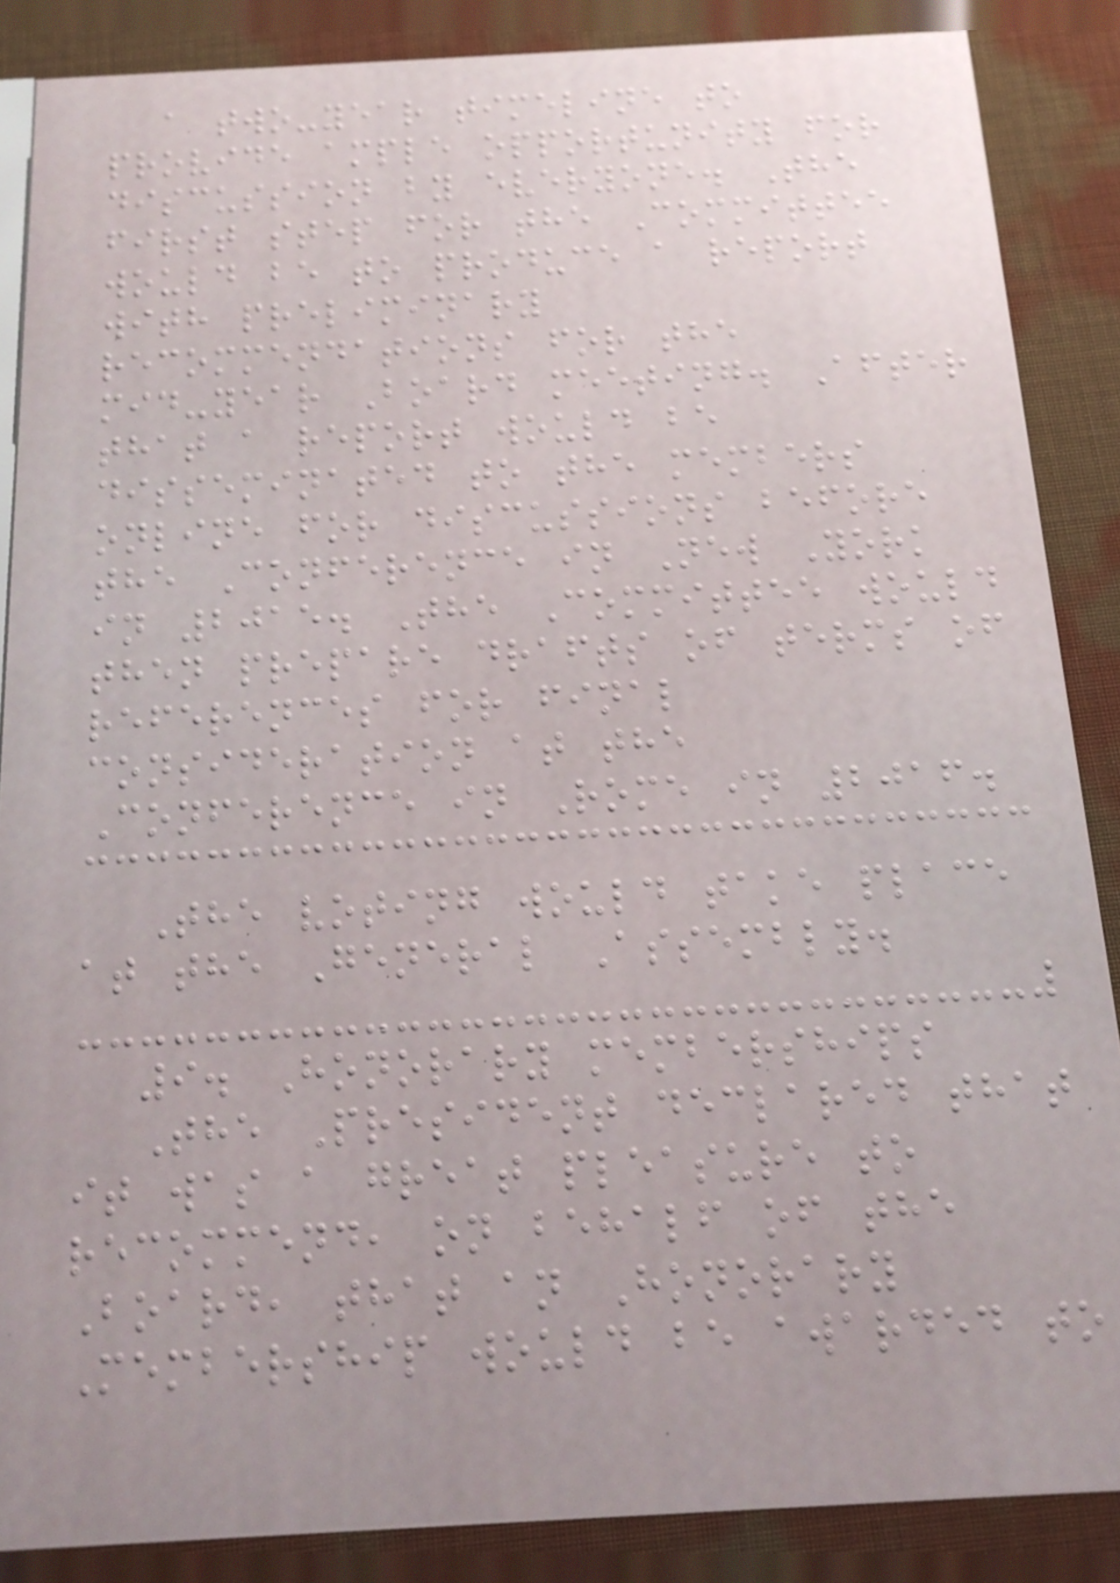a two-year timeline to
provide ample opportunity for
discussion by everyone. The
first step for the Committee
would be to produce a report
with preliminary
recommendations for the
mid-year Board meeting. After
that a report would be
disseminated to the members
online for discussions before
the Conference in New York
in 2015. The Committee would
then prepare drafts of terms of
references for final
consideration at the
Conference in Rome in 2016.
The voting would take place
at the General Assembly.
9. Honorary memberships
The President declared that
it was a great pleasure to
recommend, on behalf of the
Board, that an Honorary
Membership would be awarded to
